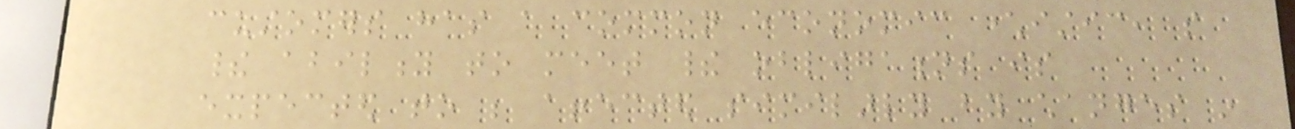customers has a common economic characteristic, so
their ability to meet their obligations is
expected to be affected similarly by changes in
